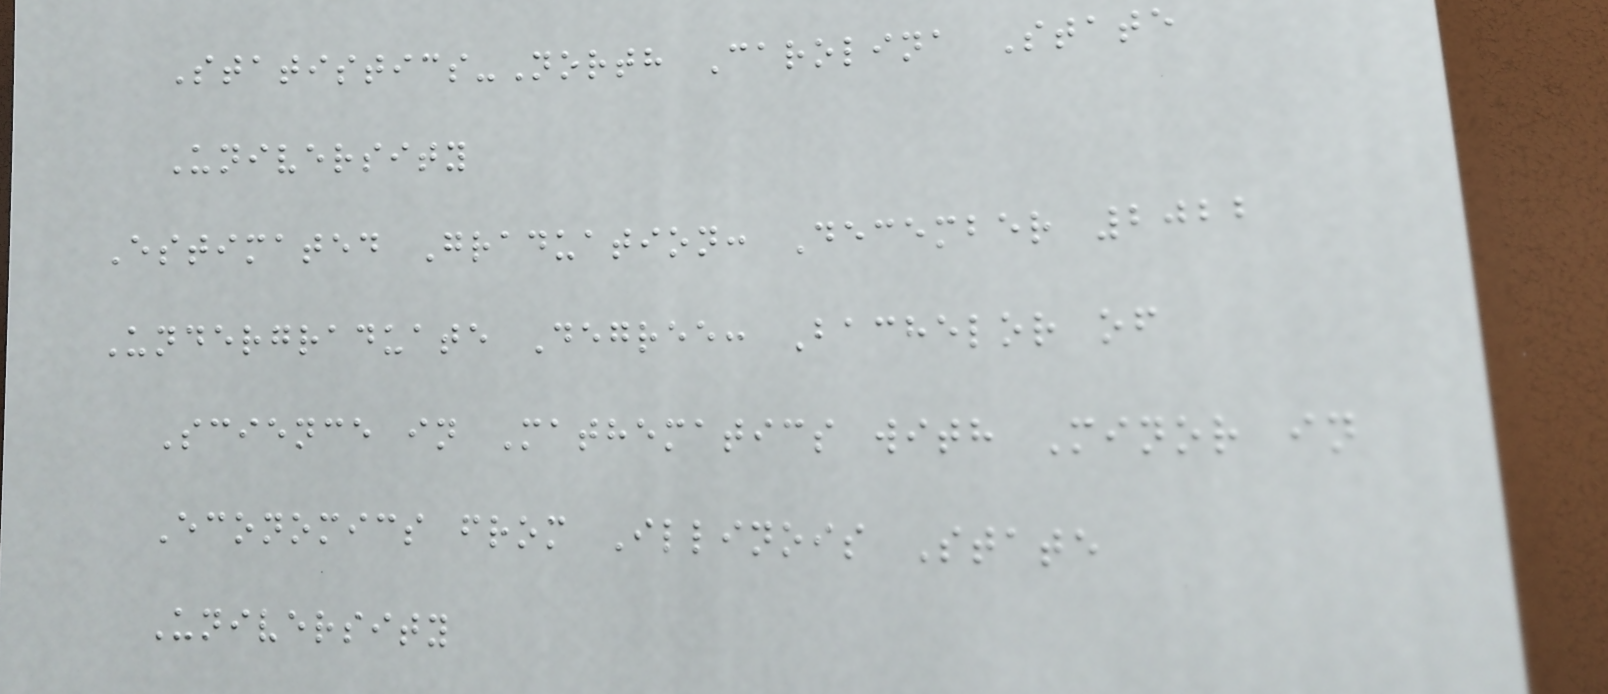Statistics-North Carolina State
University
Estimated Graduation: December 2022
Undergraduate Degree: Bachelor of
Science in Mathematics with Minor in
Economics from Illinois State
University
